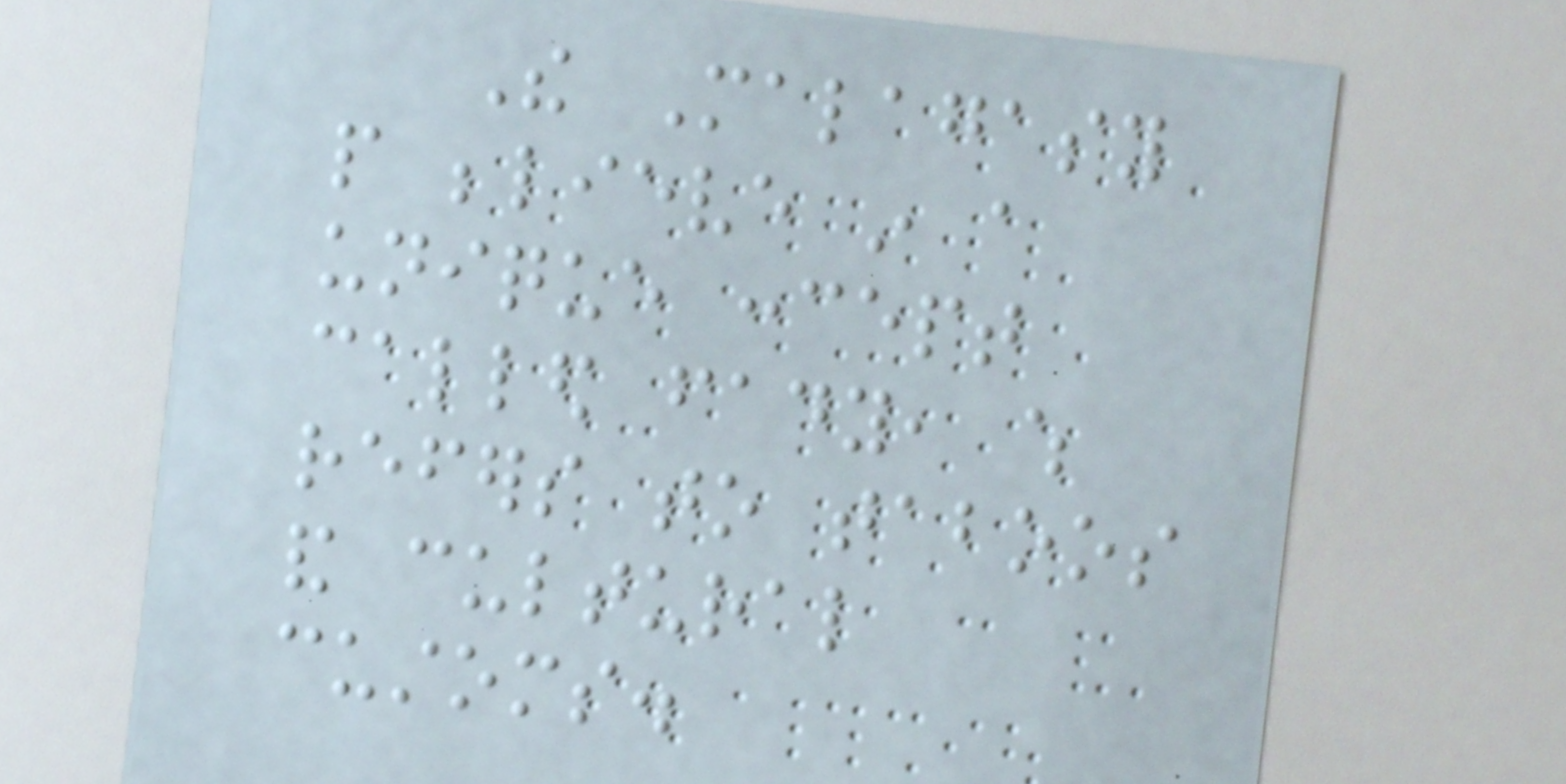The Malagasy
people believe in a
unique concept
called fady, which
refers to taboos
and cultural
customs.
